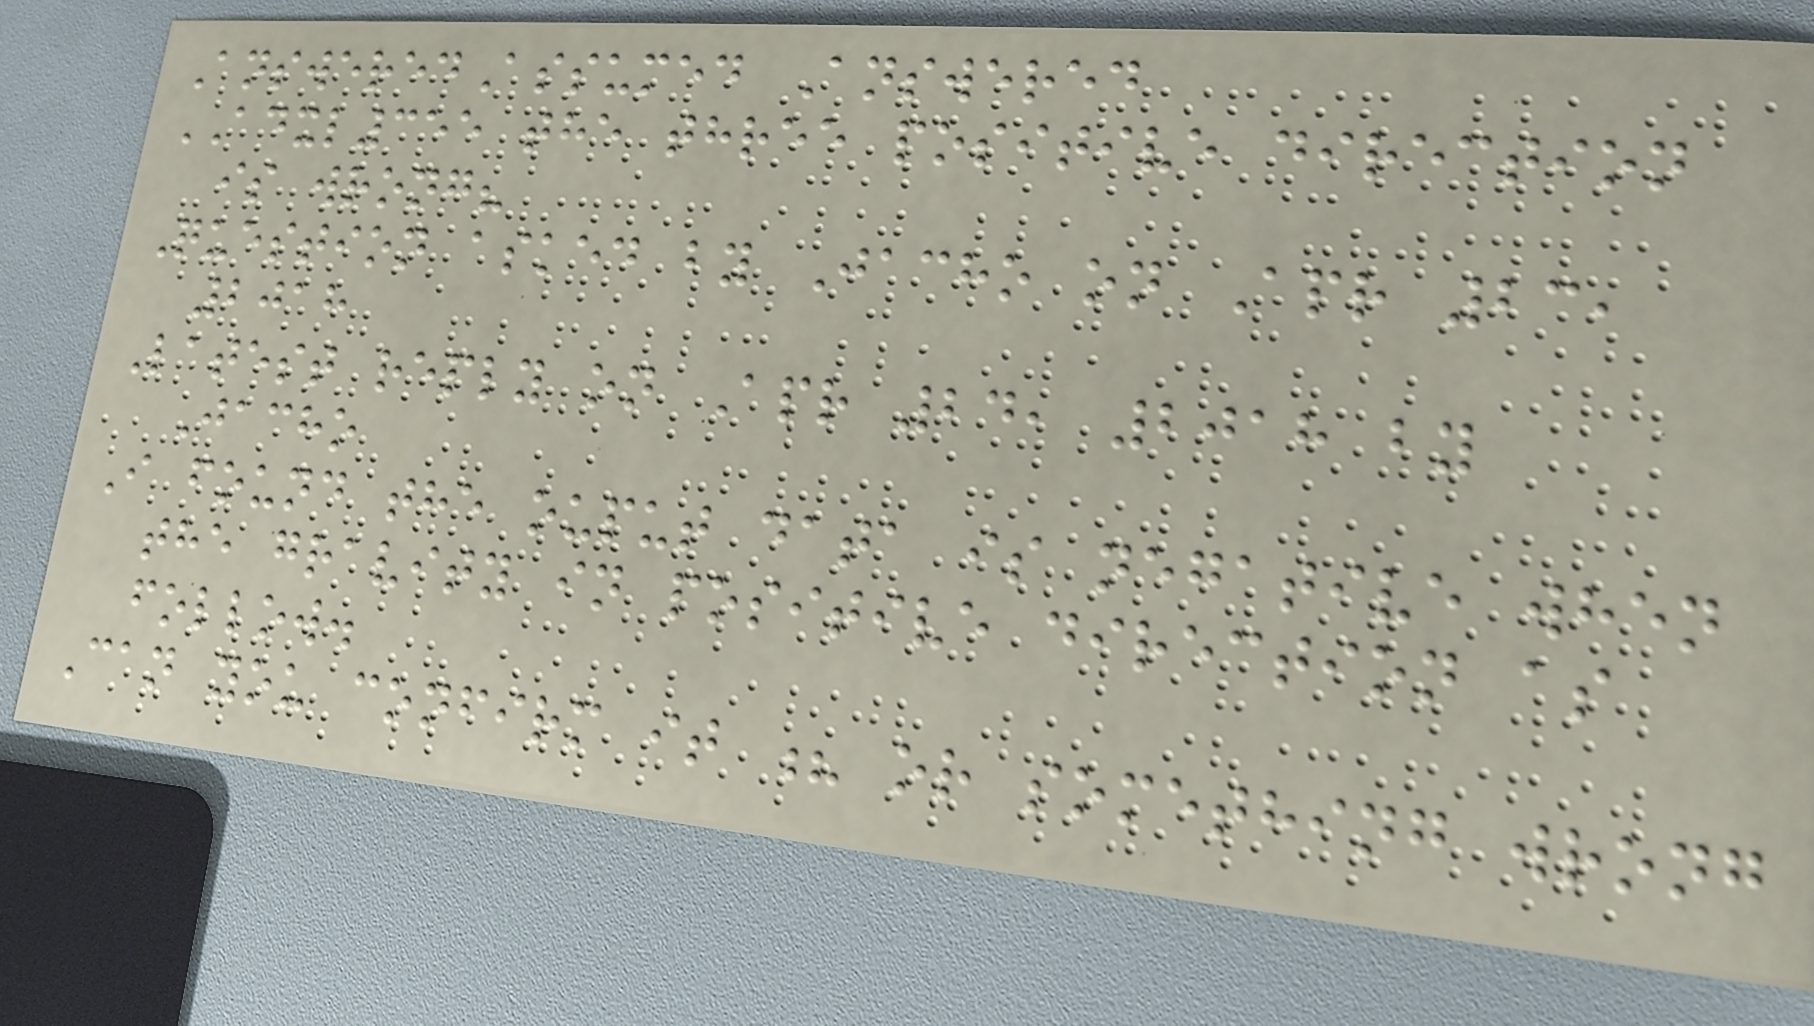AnsweredAssumed Answered
ADXL355 the three positive direction
is wrong?
Question asked by Jacho on Apr 23,
2018
Latest reply on Apr 24, 2018 by
Jacho
I found the ouput data is negative when
the gravity in positive direction as
follow.
Can you confirm it ? or something wrong
